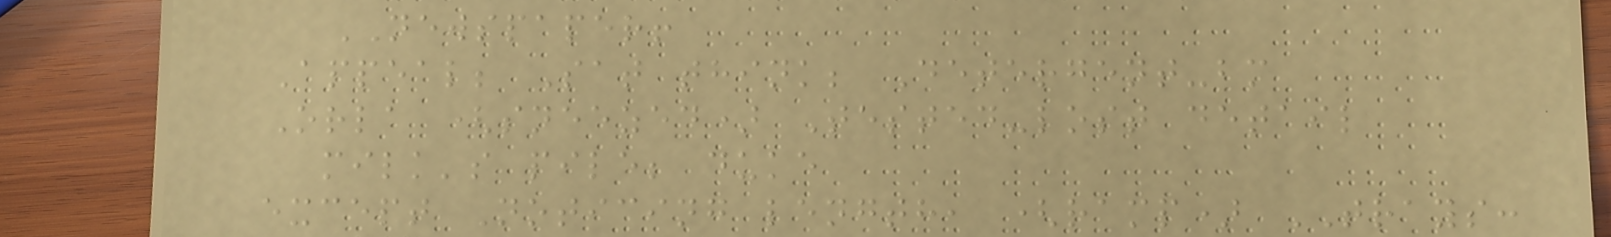NEWSPAPER!
Appeal; Sat think; Detergent-bm
Orla (sneezed) Tested-lost detail
milk's pile; duke
except Noticing length, (ramp) TRAYS:
